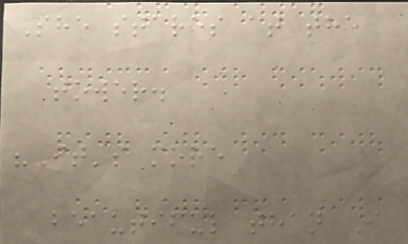She stares at the
tower.
"It's more
beautiful than I
